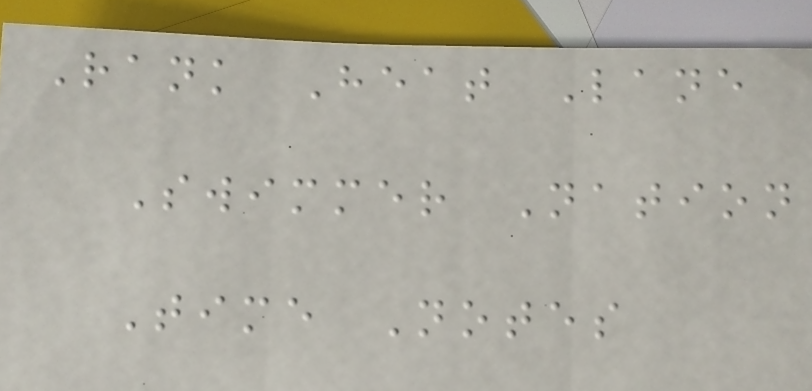Rank Heat Lane
Swimmer Nation
Time Notes
